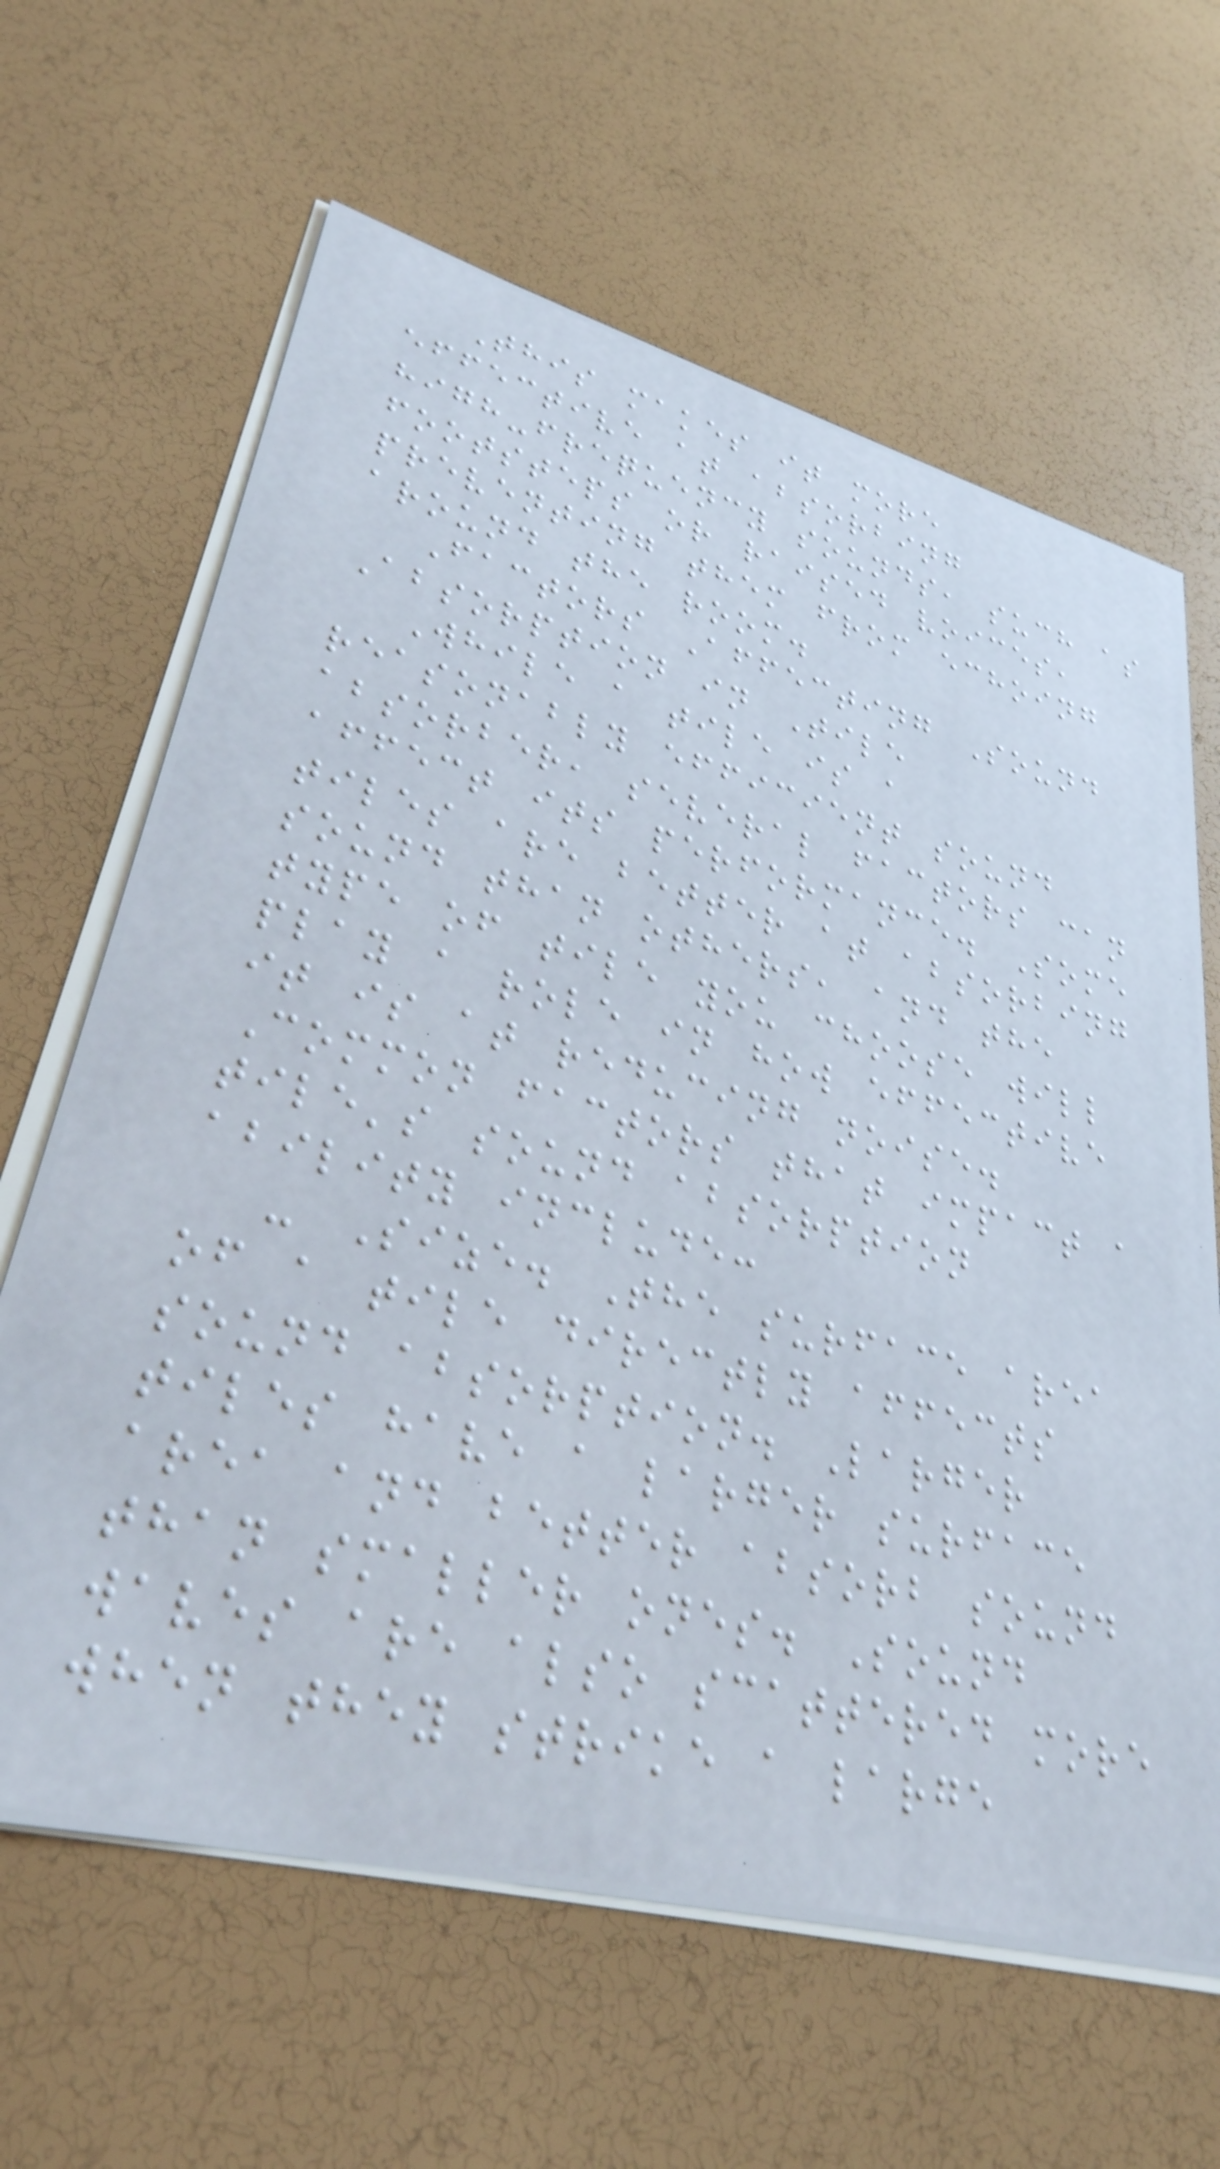This makes it more
effective at absorbing
high-frequency sounds, such as
footsteps or raised voices,
preventing them from echoing
around the room.
Factors Affecting Sound
Absorption in Tile
While a tile is a
reasonably efficient sound
absorber, several factors can
affect its performance. Some
tiles are better at absorbing
sound than others, and the
type of tile you choose will
play a role in how effective
it is at reducing noise.
Common factors that impact a
tile's sound absorption
ability include:
- Size. The surface area
of a tile directly affects
sound absorption. Larger
tiles have a larger surface
area and better absorb sound
than smaller ones. Sound
waves are also scattered more
when they strike a large
